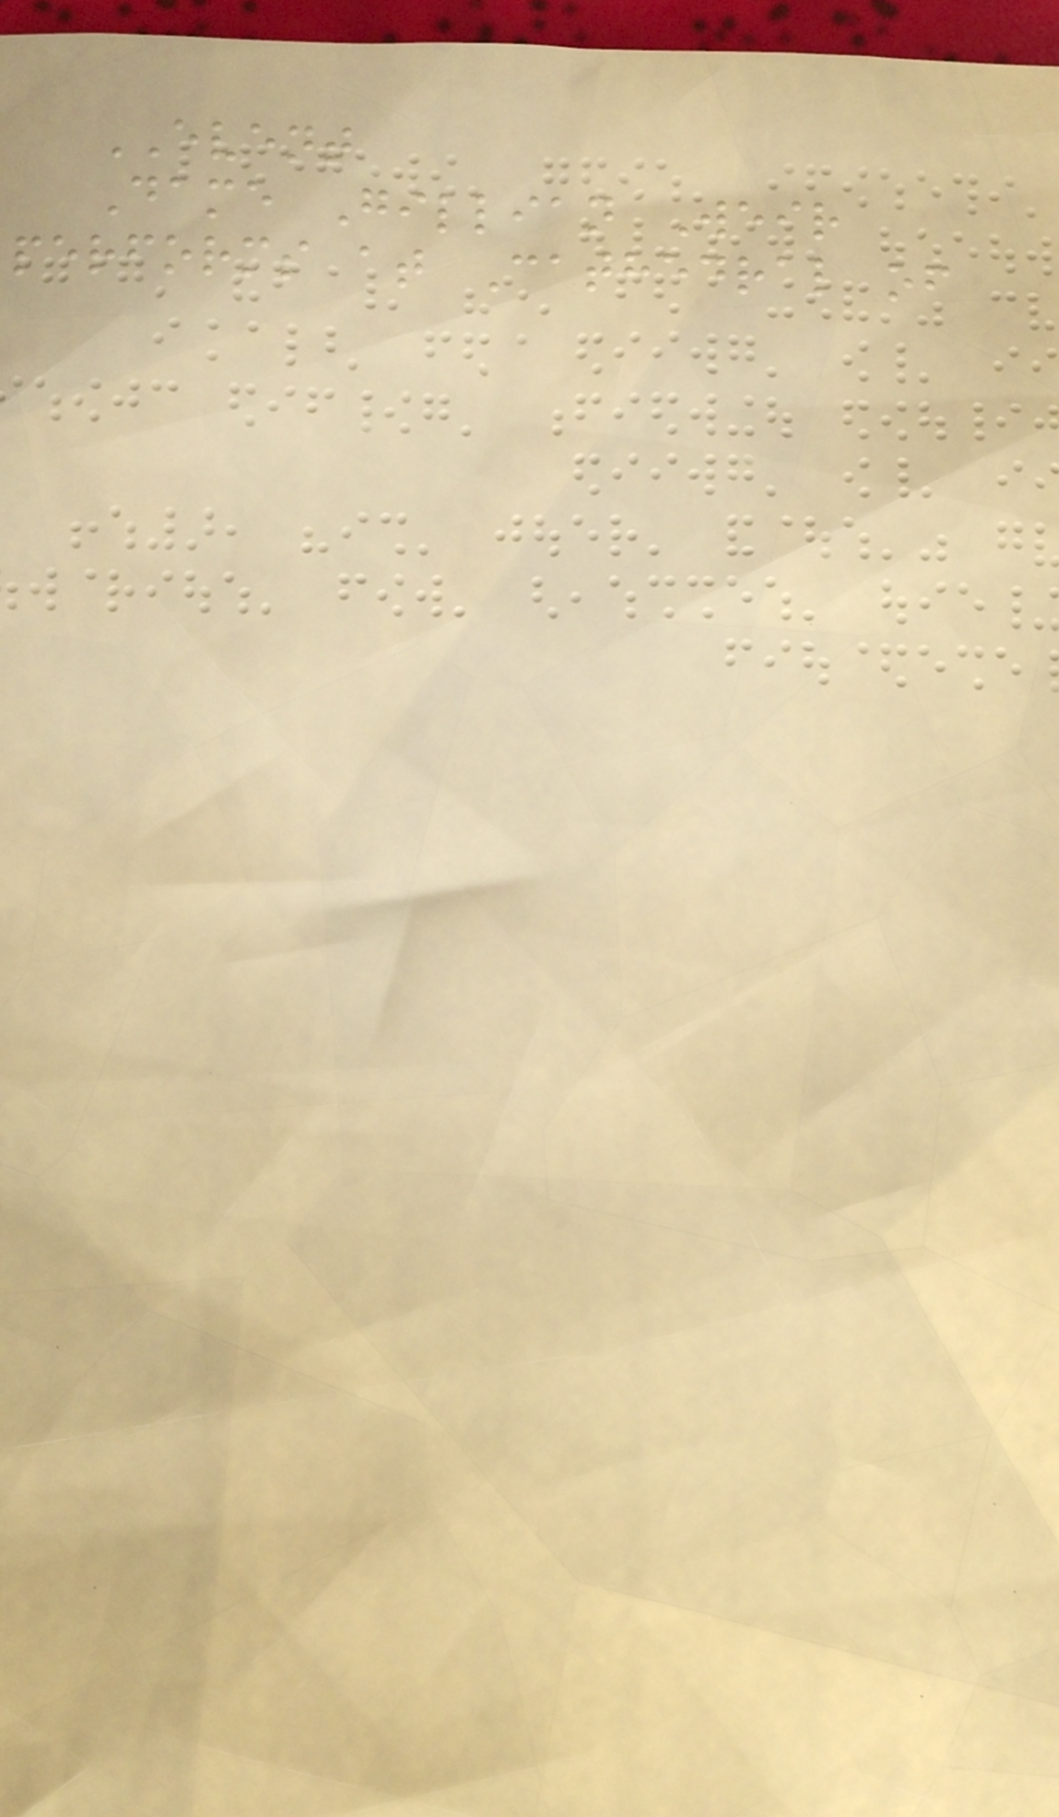EVENT
Dame Gillian Weir
performs at Cathedral of
